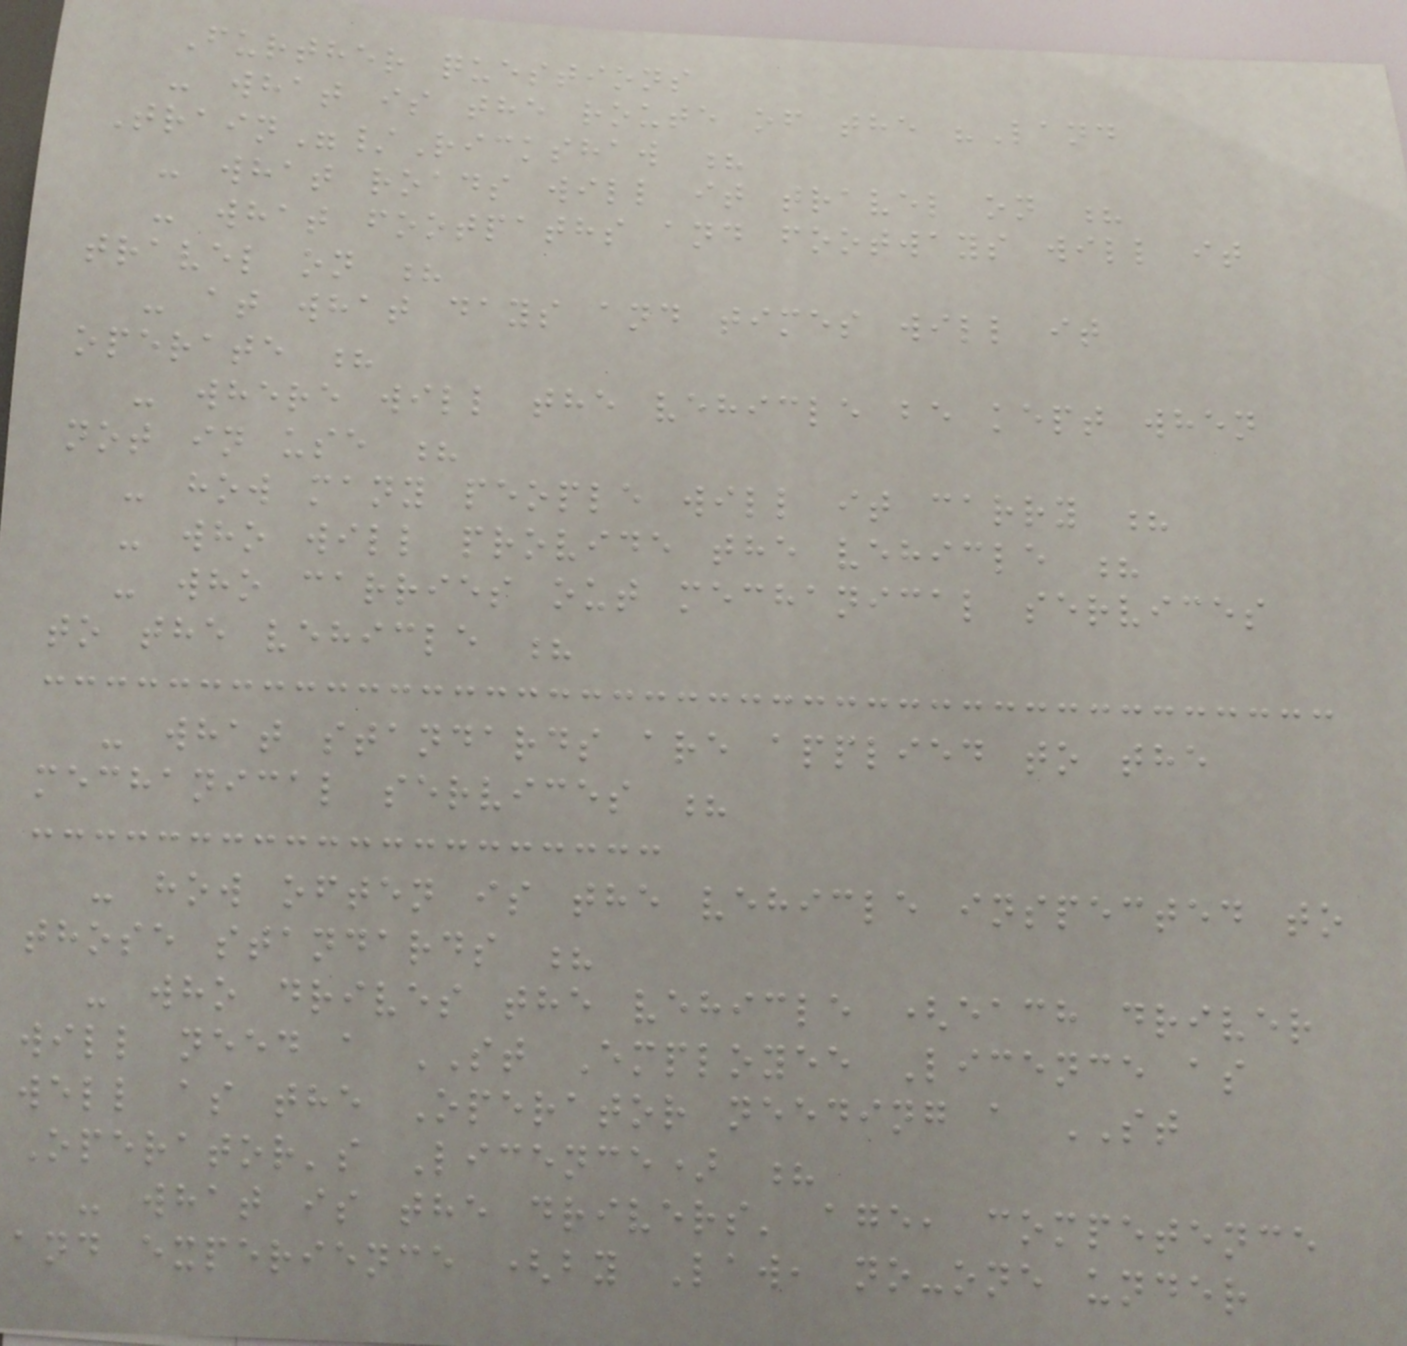Further questions
- what is the route of the "Land
Train"/Rickshaw ?
- what roads will it travel on ?
- what footpaths and footways will it
travel on ?
- at what days and times will it
operate ?
- where will the vehicle be kept when
not in use ?
- how many people will it carry ?
- who will provide the vehicle ?
- who carries out mechanical services
to the vehicle ?
- what standards are applied to the
mechanical services ?
- how often is the vehicle inspected to
those standards ?
- who drives the vehicle (each driver
will need a ST Employee Licence as
well as the Operator needing a ST
Operator's Licence) ?
- what is the drivers' age, competence
and experience (by Law, no-one under
